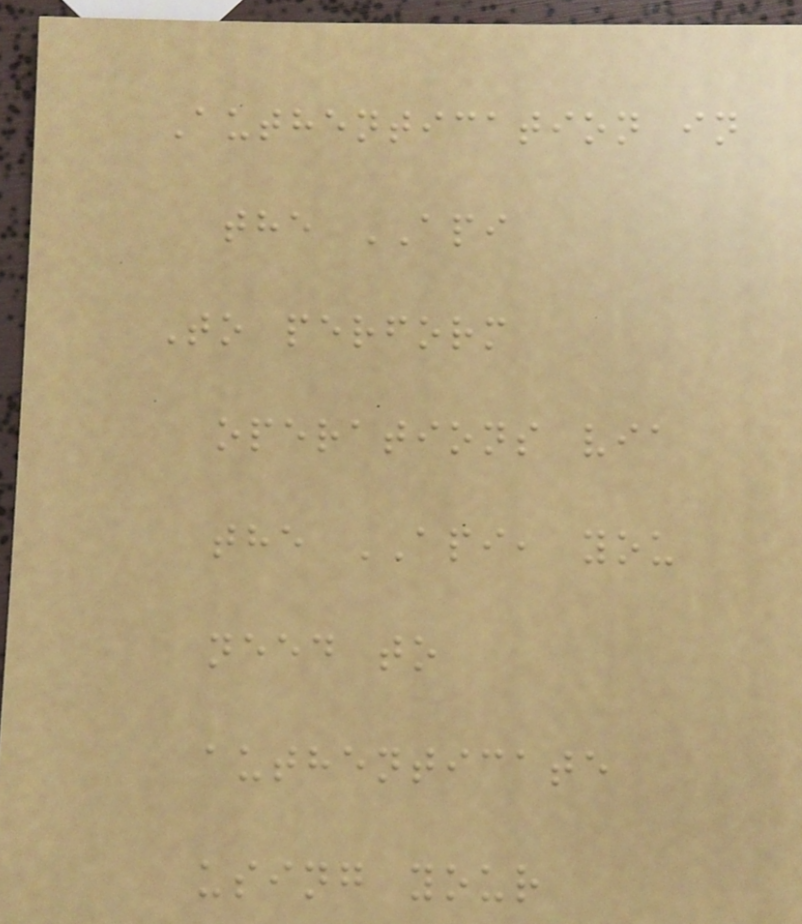Authentication in
the API
To perform
operations via
the API, you
need to
authenticate
using your
